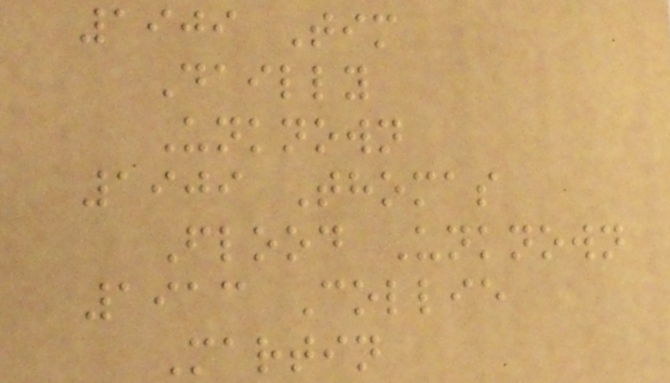1909 Tim
Dailly
Unknown
1909 Thomas
Flood Unknown
1913 Collie
Martin
